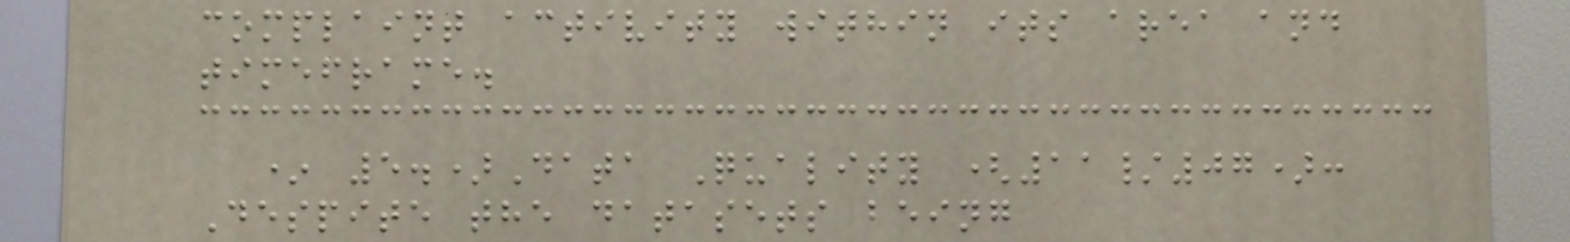complaint activity within its area and
timeframe.
* 5.)Data Quality (11/07):
Despite the datasets being
